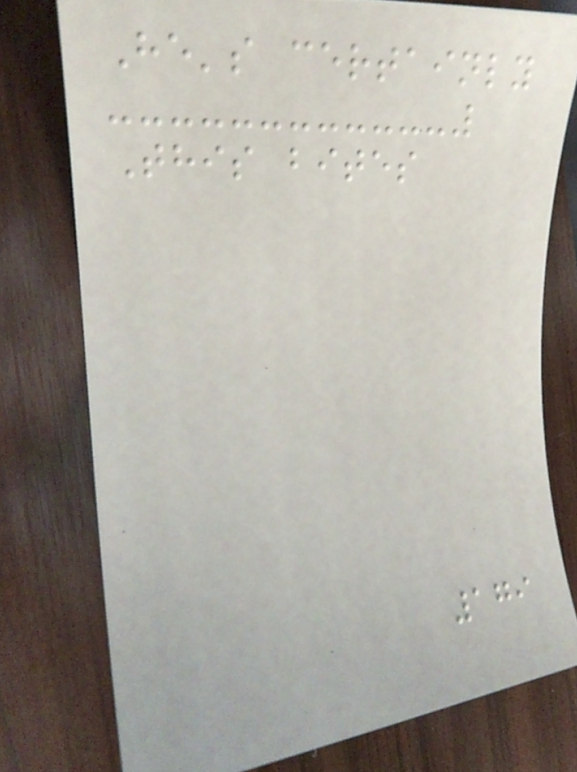He's certainly
This bites
179
